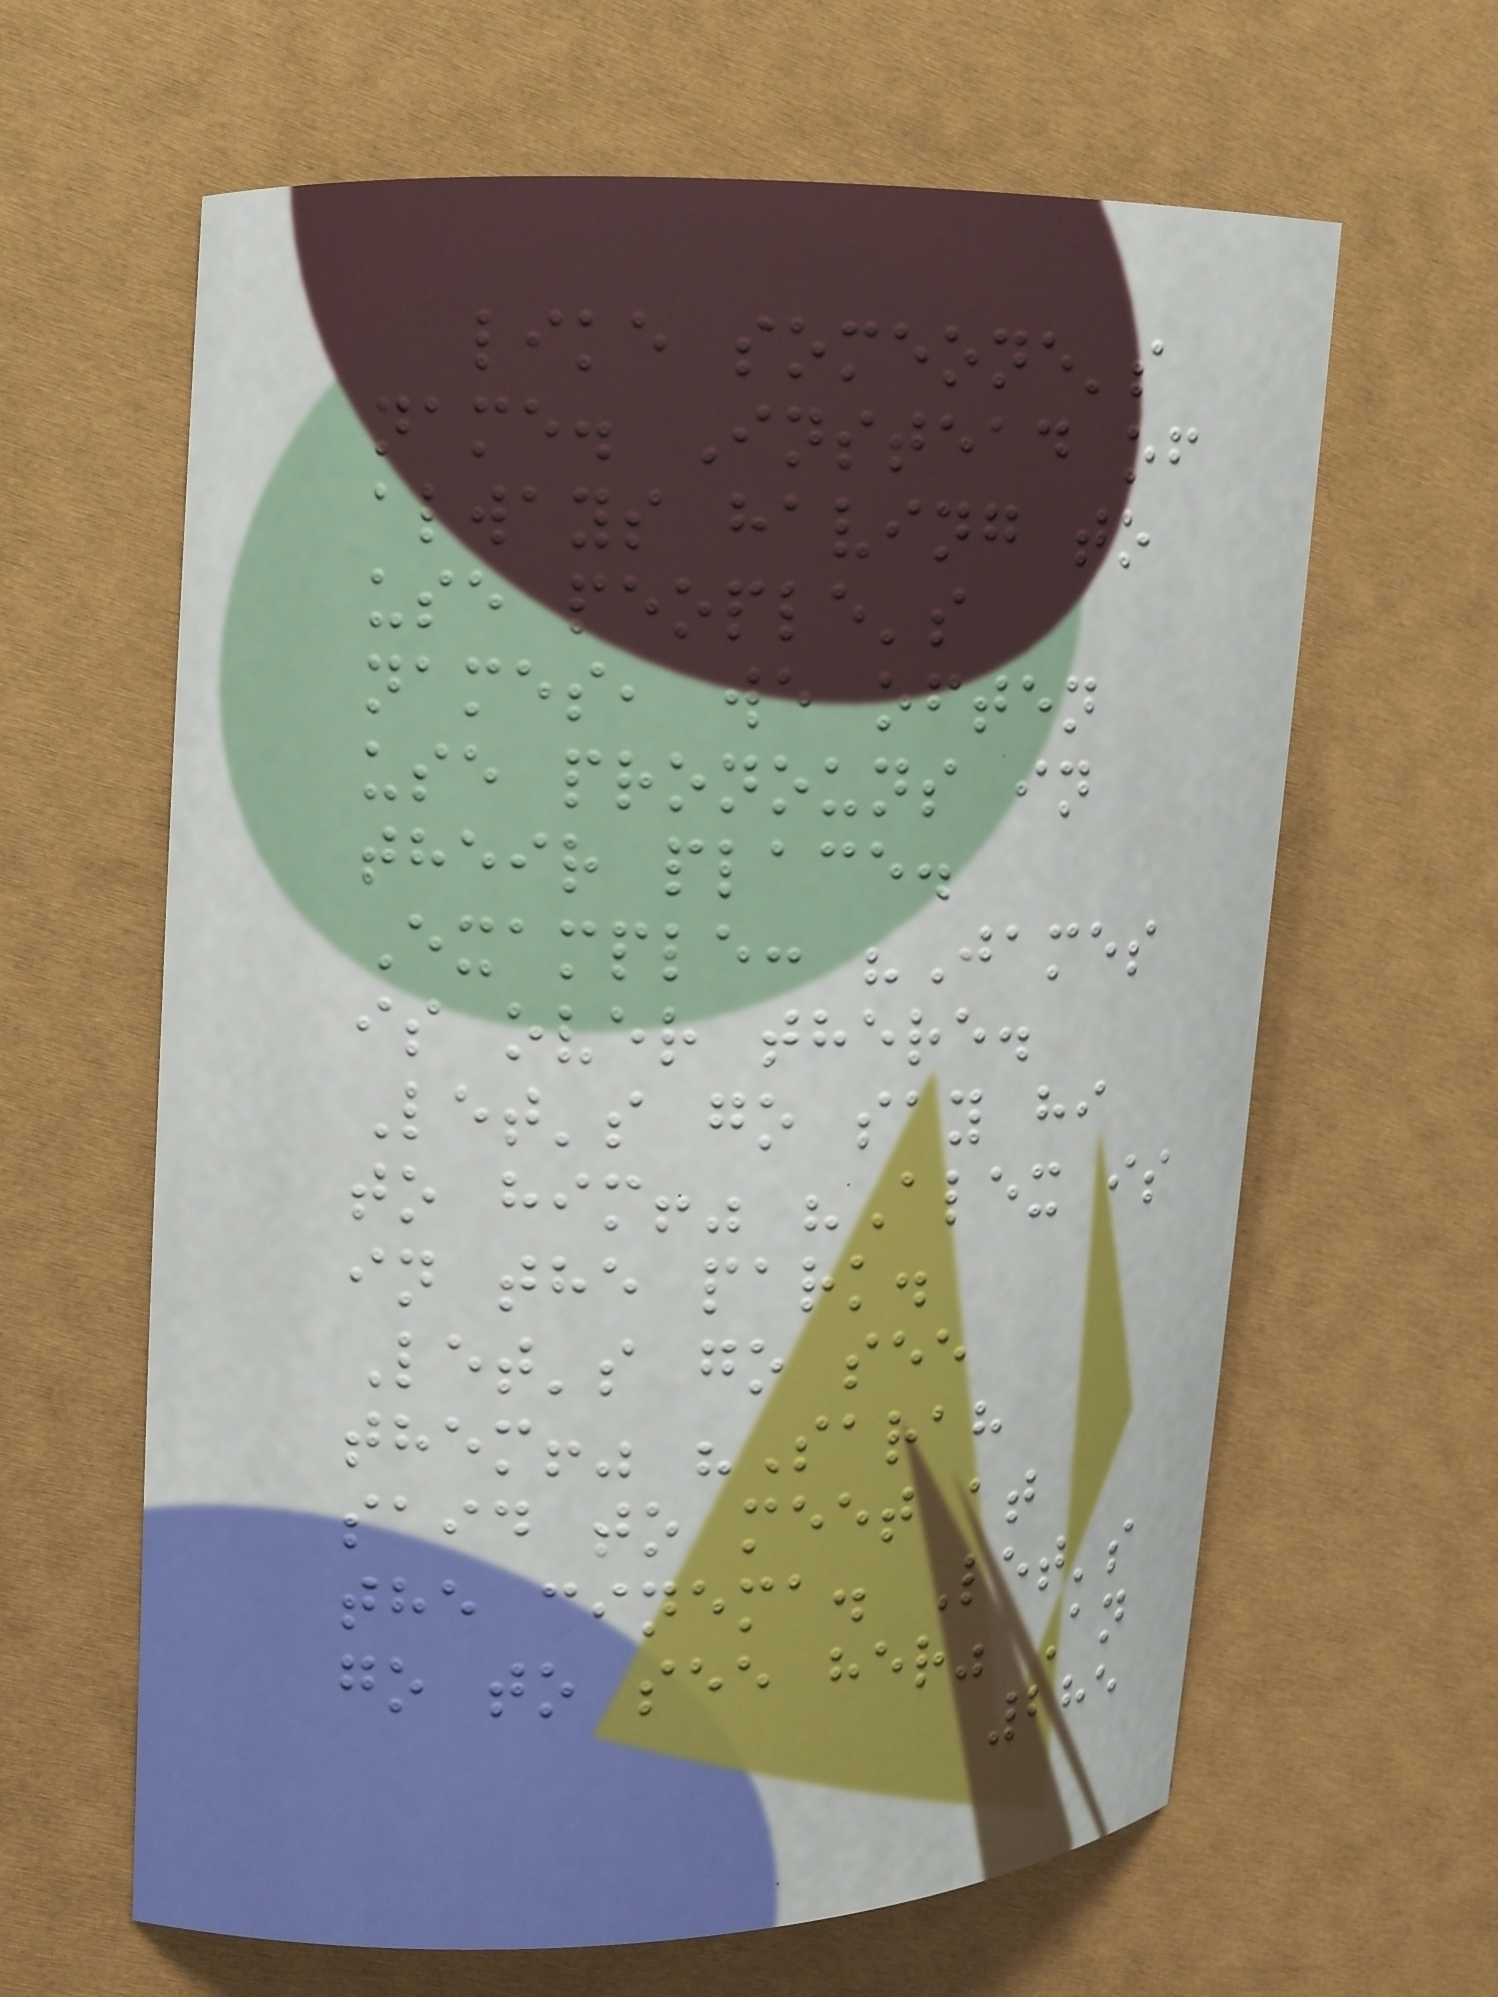like someone's
name. Instead of
always having to
use people's
names, we often
use pronouns in
their place.
Example: "James
is over there.
Let's go say hi
to him!" "Alex is
in the park.
Let's go see
them!" "Sarah
said to meet at
the cinema. Let's
go to see her" An
285
